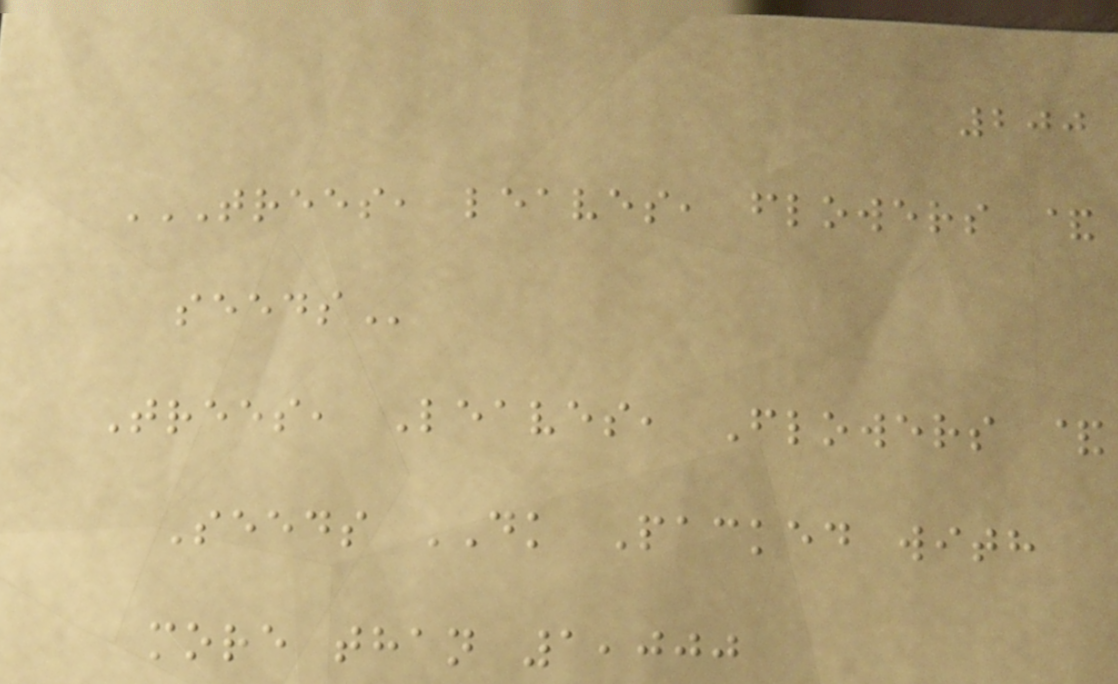200
TREES, LEAVES, FLOWERS &
SEEDS
Trees, Leaves, Flowers &
Seeds DK Packed with
more than 1,000
